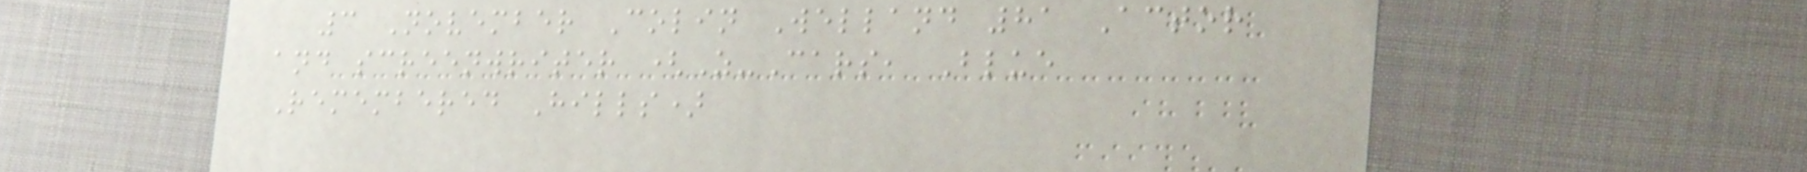3 November Colin Welland 81 Actor
and screenwriter (Z-Cars, Blue
Remembered Hills)
